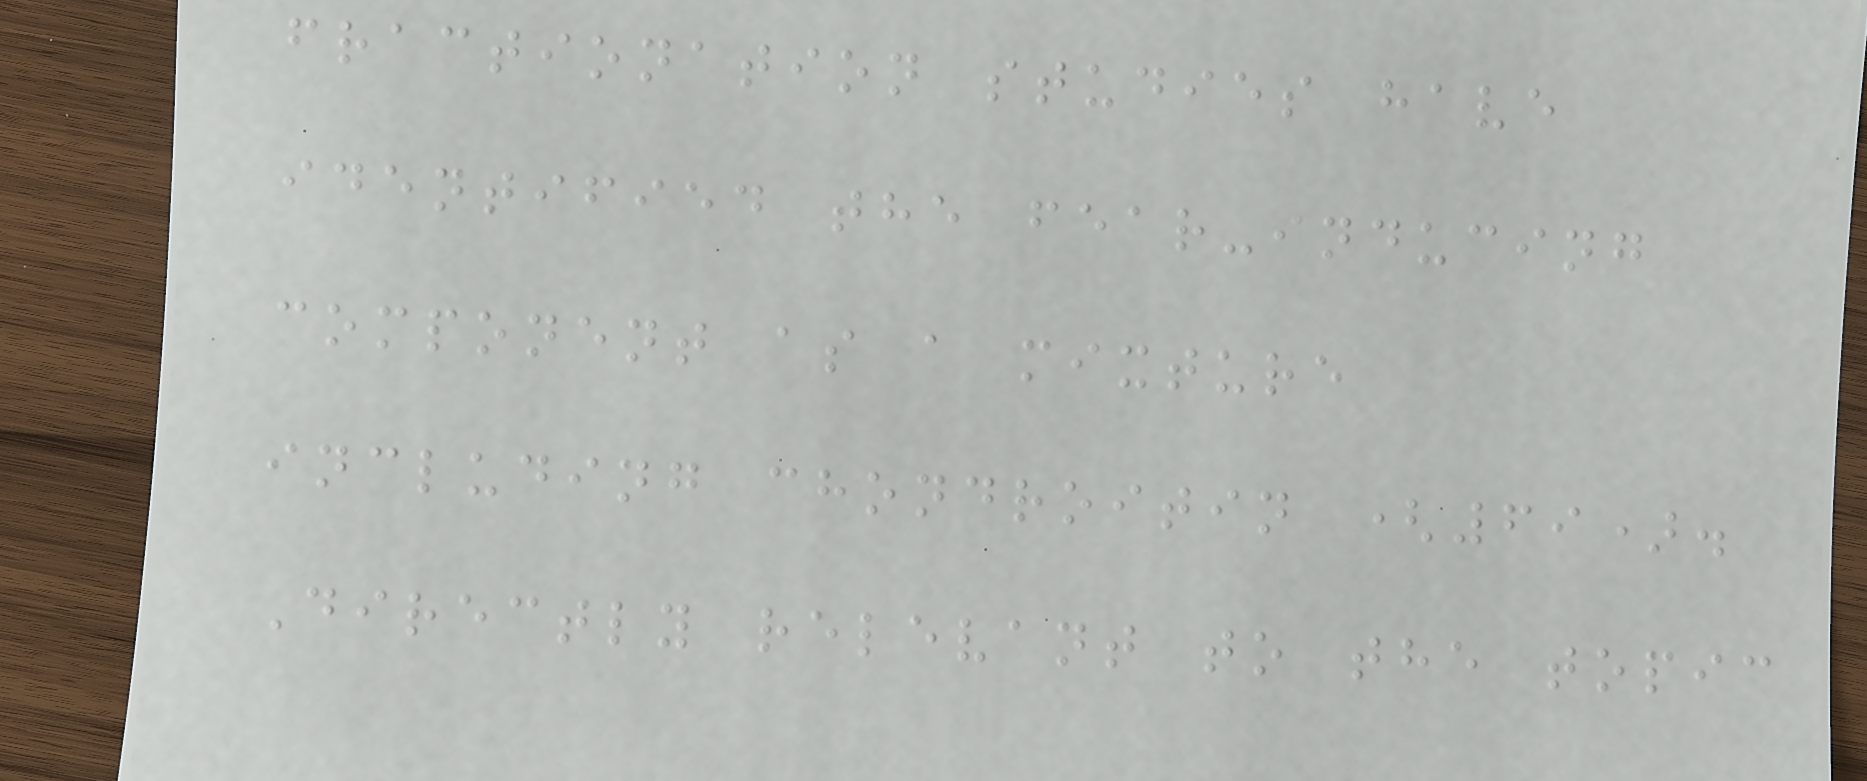fractionation studies have
identified the fear-inducing
component as a mixture
including chondroitin (69).
Directly relevant to the topic
